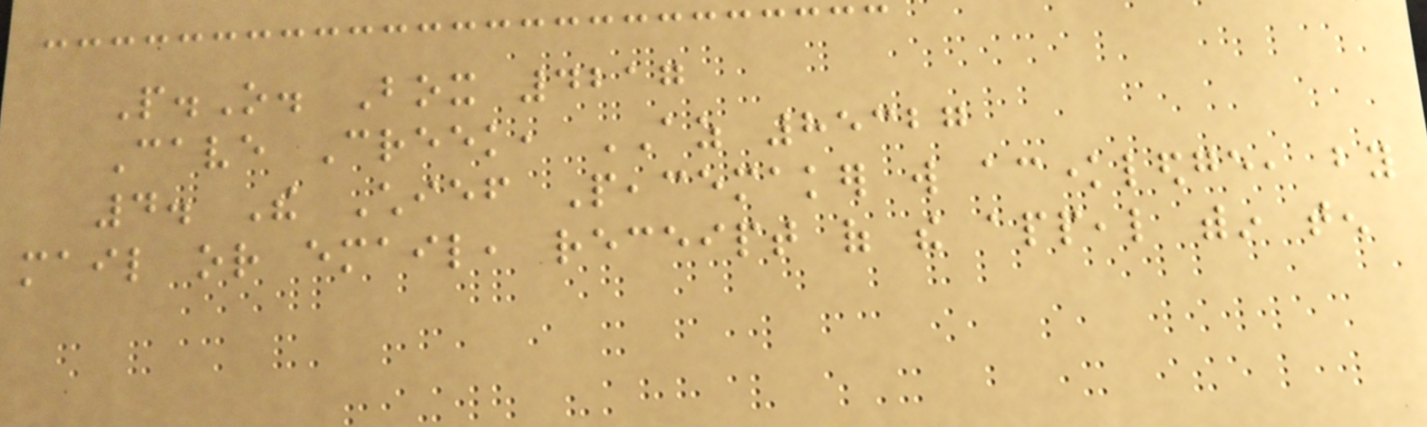P.O. Box 4217
Cave Creek, AZ 85327
4. The Chief Peacemaker will acknowledge, by
mail or email, receipt of the appeal within ten
